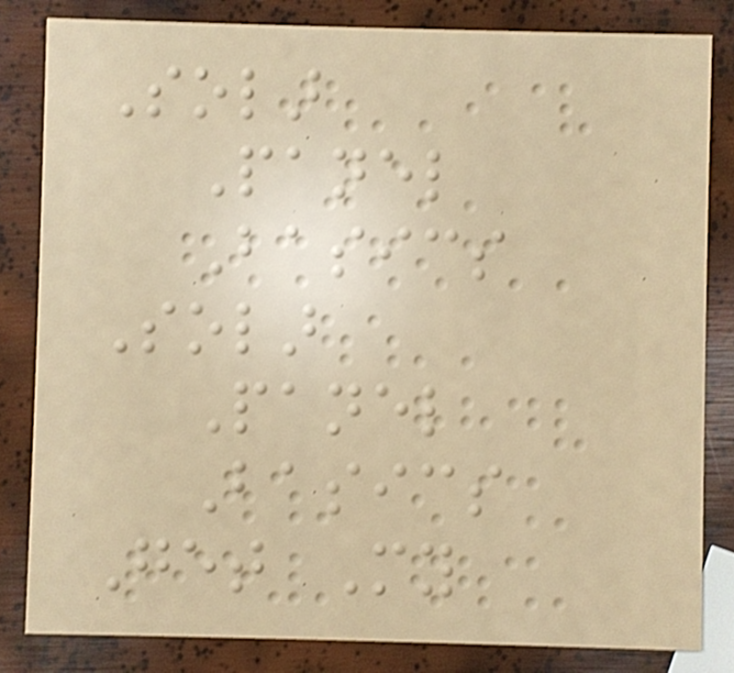Solar
Panel
Basics
Solar
Panel
Basics
Get My
